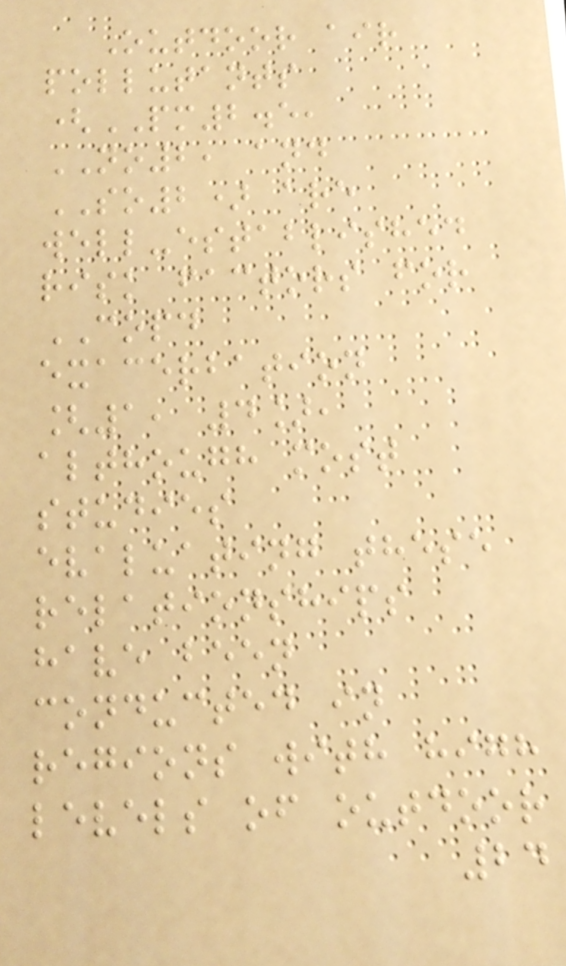Outdoor air
pollutants
(PM2.5,
NO2, and
SO2) are
well-established
risk factors for
COPD
exacerbation
[1, 4],
although most
studies
evaluating these
relationships
have been
conducted in
regions with high
levels of outdoor
24
